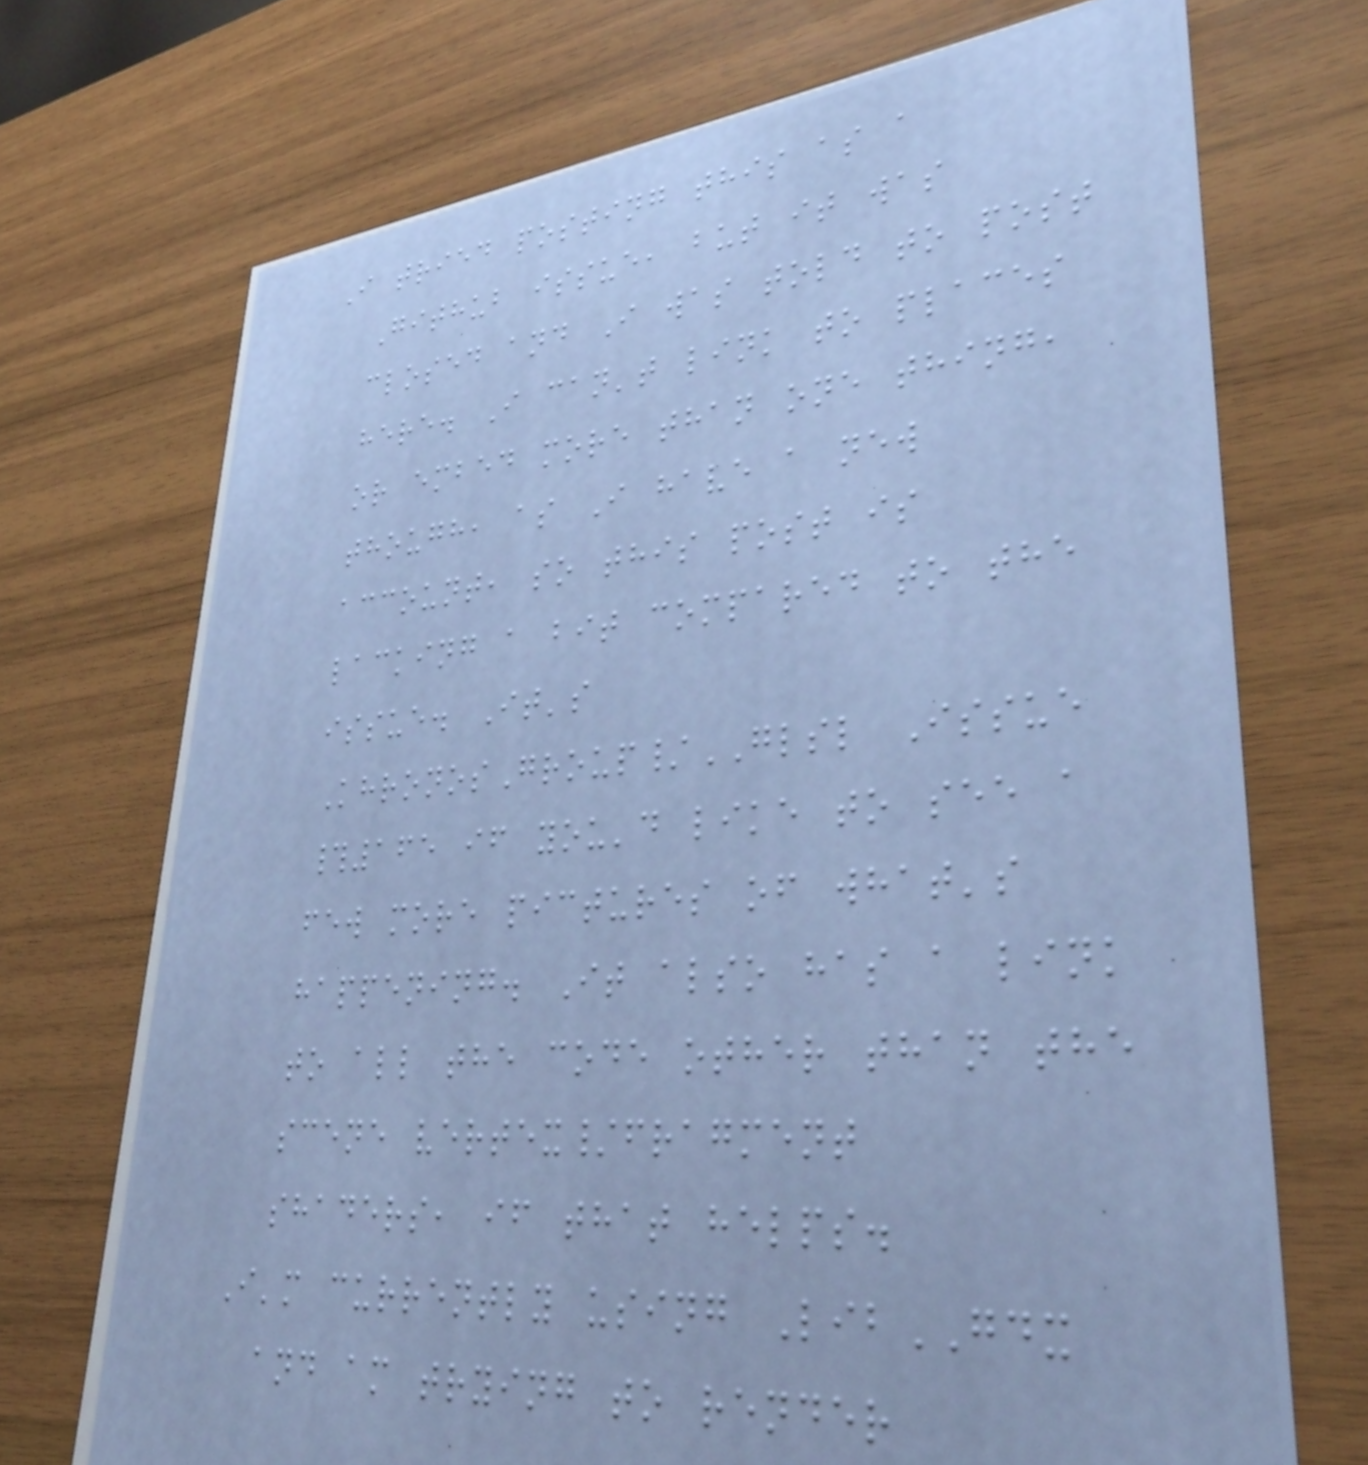I tried posting this as a
Github issue, but it was
closed and I was told to post
here. I can't link to places
or embed more than one thing,
though, as I have a new
account, so this post is
lacking a bit compared to the
issue. It's
KhronosGroup/GLSL Issue
#165 if you'd like to see a
few more pictures of what's
happening. It also has a link
to all the code other than the
scene vertex/fragment
shaders, if that helps.
I'm currently using LibGDX
and am trying to render
